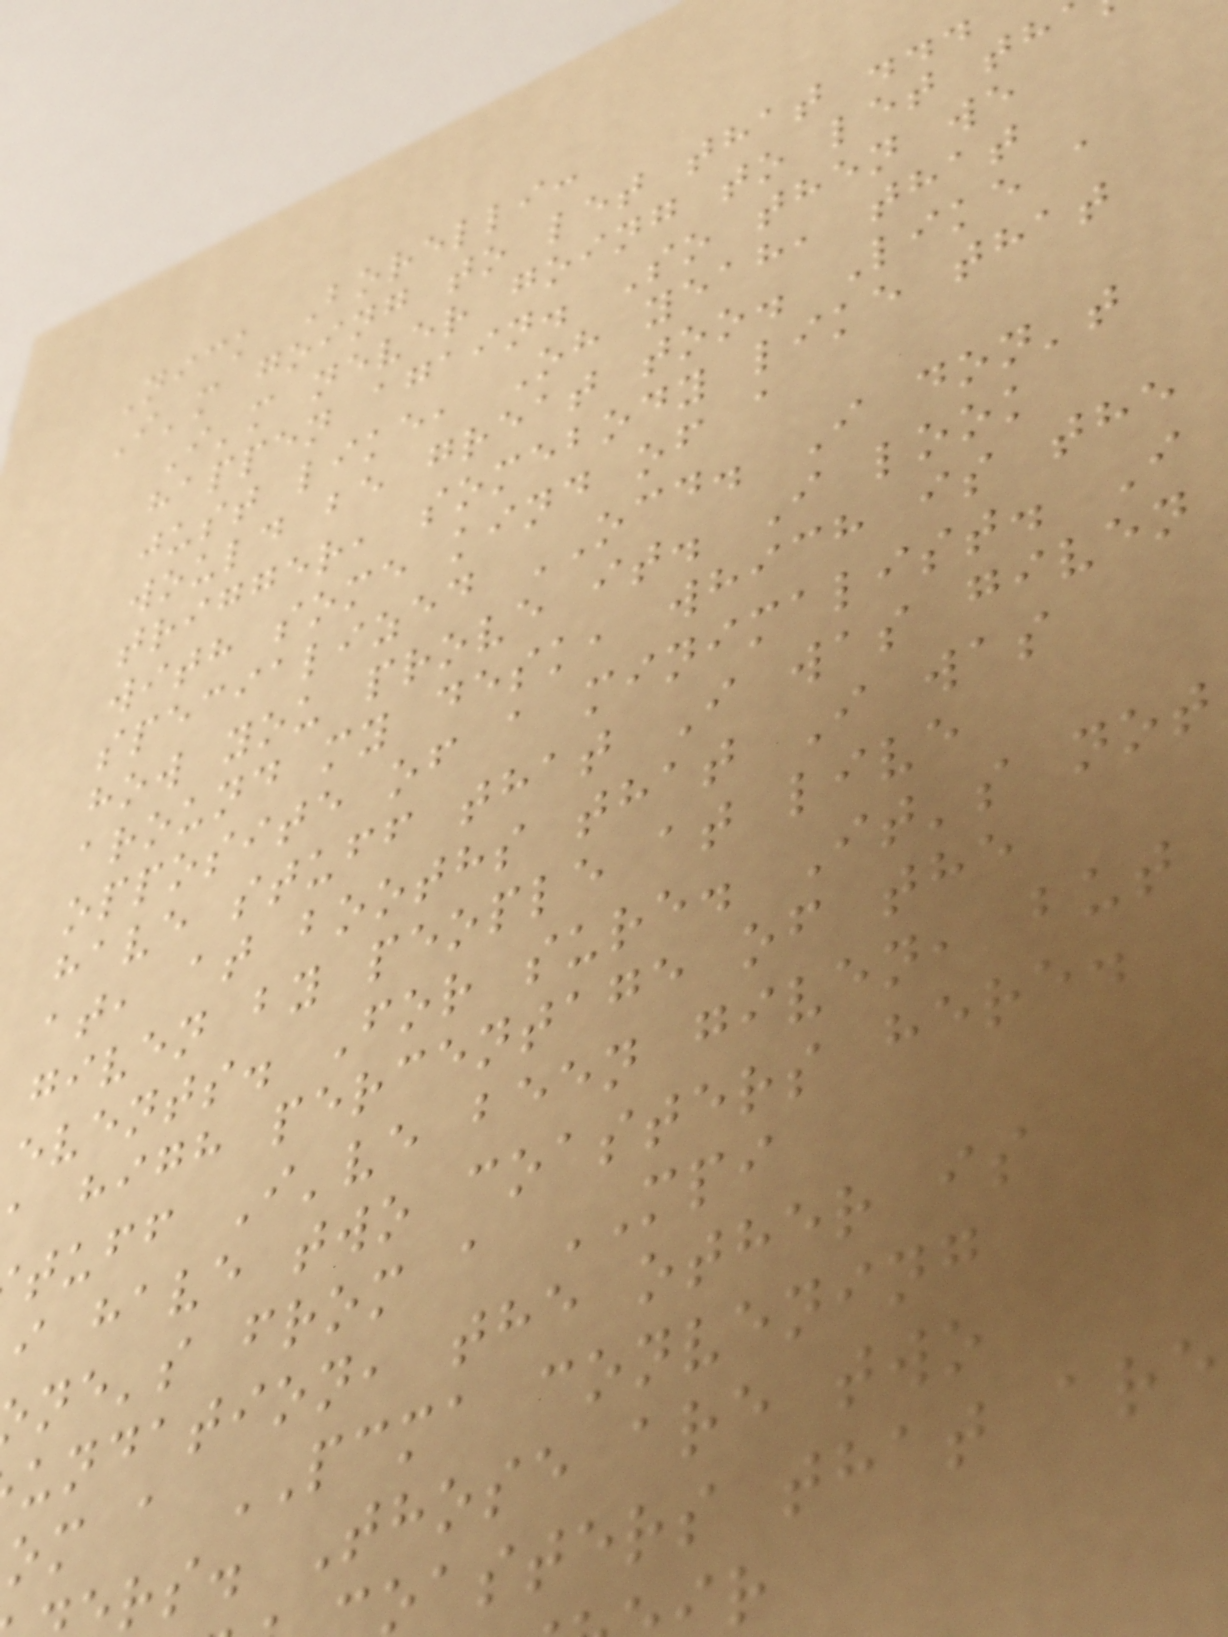Nick Borelli:
I'm going to let that ...
I'm never going to let th
happen again. So then we
just like, Oh yeah, that
would be great too. Like a
trigger, somebody like that
with some kind of a
specialized OCD. I don't
how you prove it. I look
around my desk, which is the
opposite of a minimalist. I
have stuff that I was given
at, at booths that I was
given by people at live
events. For sure. It's not
a high percentage of the
tuff I've been given, but
i have two coasters here.
ne's from a MPI
undation, the other is
om a PCMA convening
rs. Those are two
oasters that are
